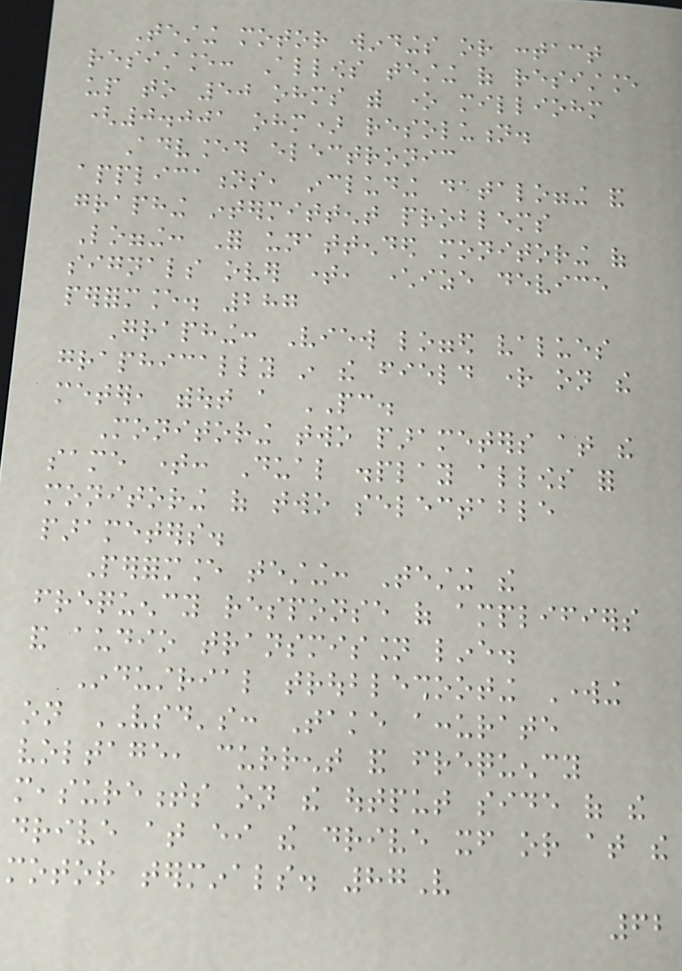Testing motor windings or contact
resistance: Allows testing of resistance
up to 50 ohms with one milliohm
(0.001 ohm) resolution.
Advanced electronic
applications, including datalogging and
graphing intermittent problems
Logging: For unattended monitoring of
signals over time, characterize device
performance. 287
Graphing: View logged values
graphically in the field right on the
meter, without a PC.
Monitoring two parameters at the
same time: Dual display allows for
monitoring of two selectable
parameters.
Performance testing: Testing the
frequency response of amplifiers
and audio transmission line.
Industrial troubleshooting Working
on VSD's: Take accurate
voltage, current and frequency
measurements on the output side of the
drive at either the drive itself or at the
motor terminals. 87V
62
